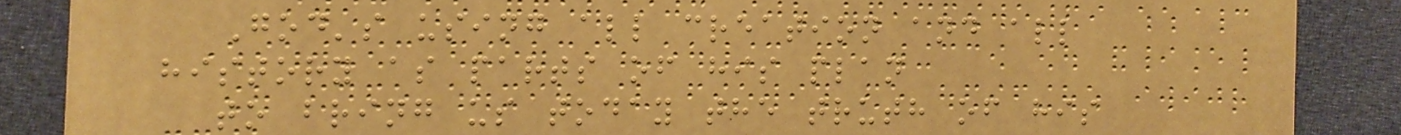God's using all creation and all
history as parts of his plan
to bring us today the truth of his
